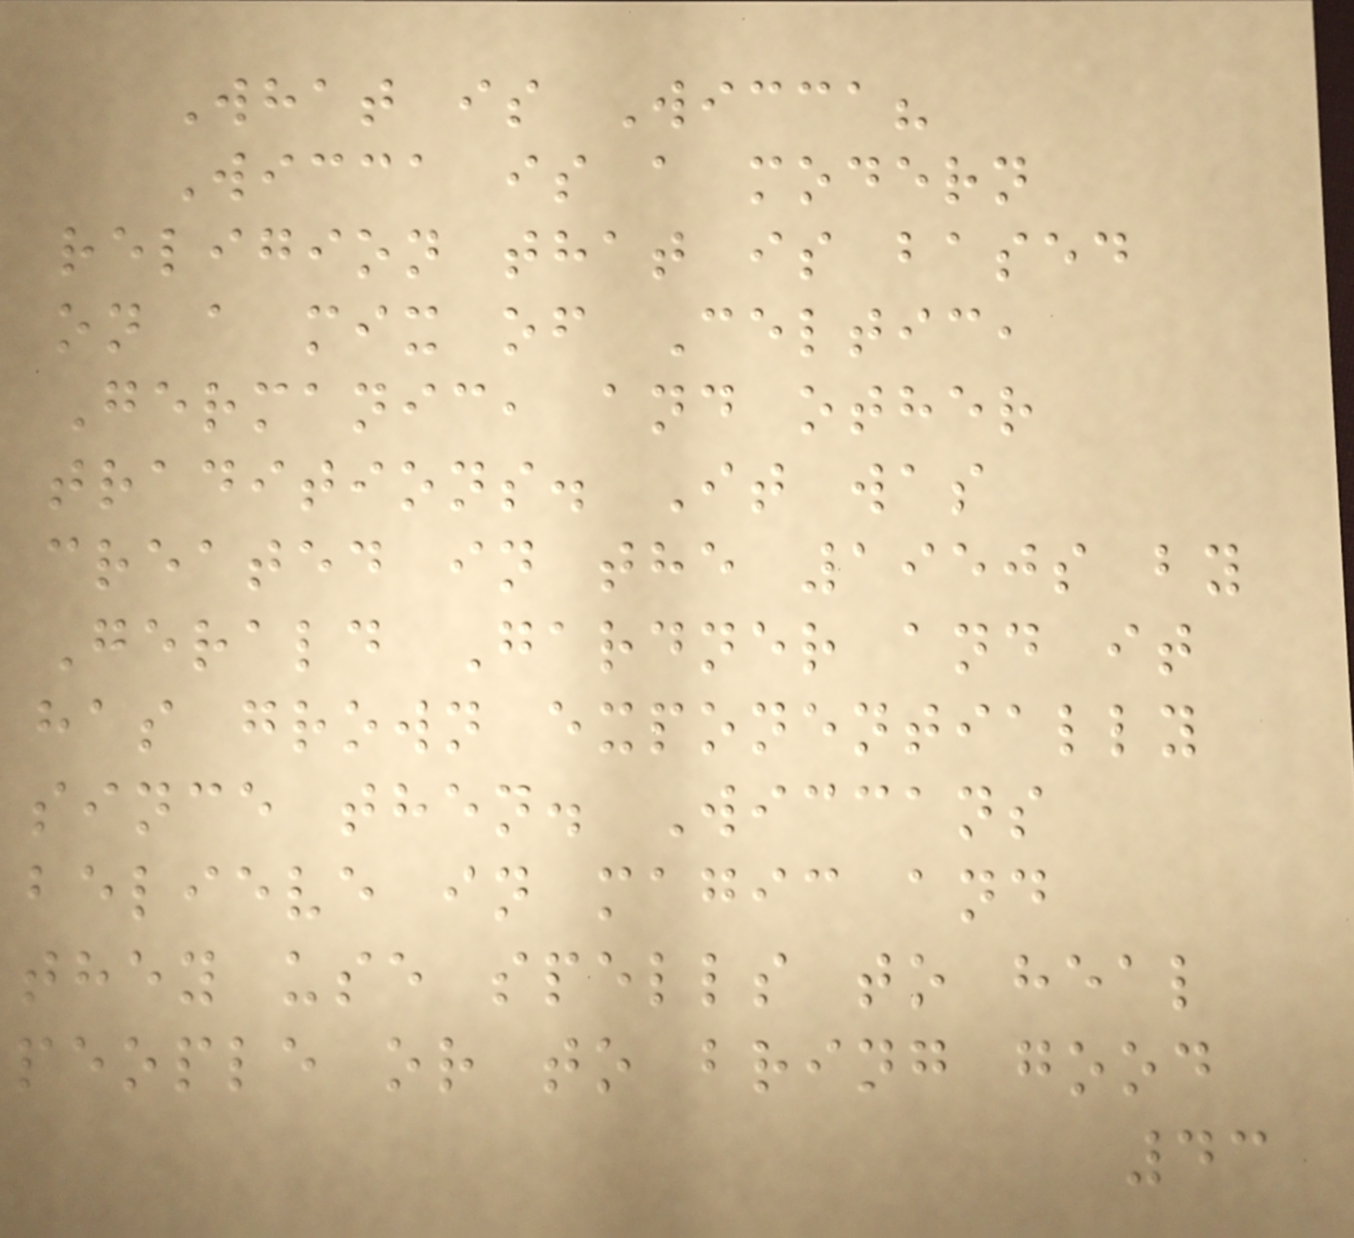What is Wicca?
Wicca is a modern
religion that is based
on a mix of Celtic,
Germanic, and other
traditions. It was
created in the 1950s by
Gerald Gardner and it
has grown exponentially
since then. Wiccans
believe in magic and
they use spells to heal
people or to bring good
43
